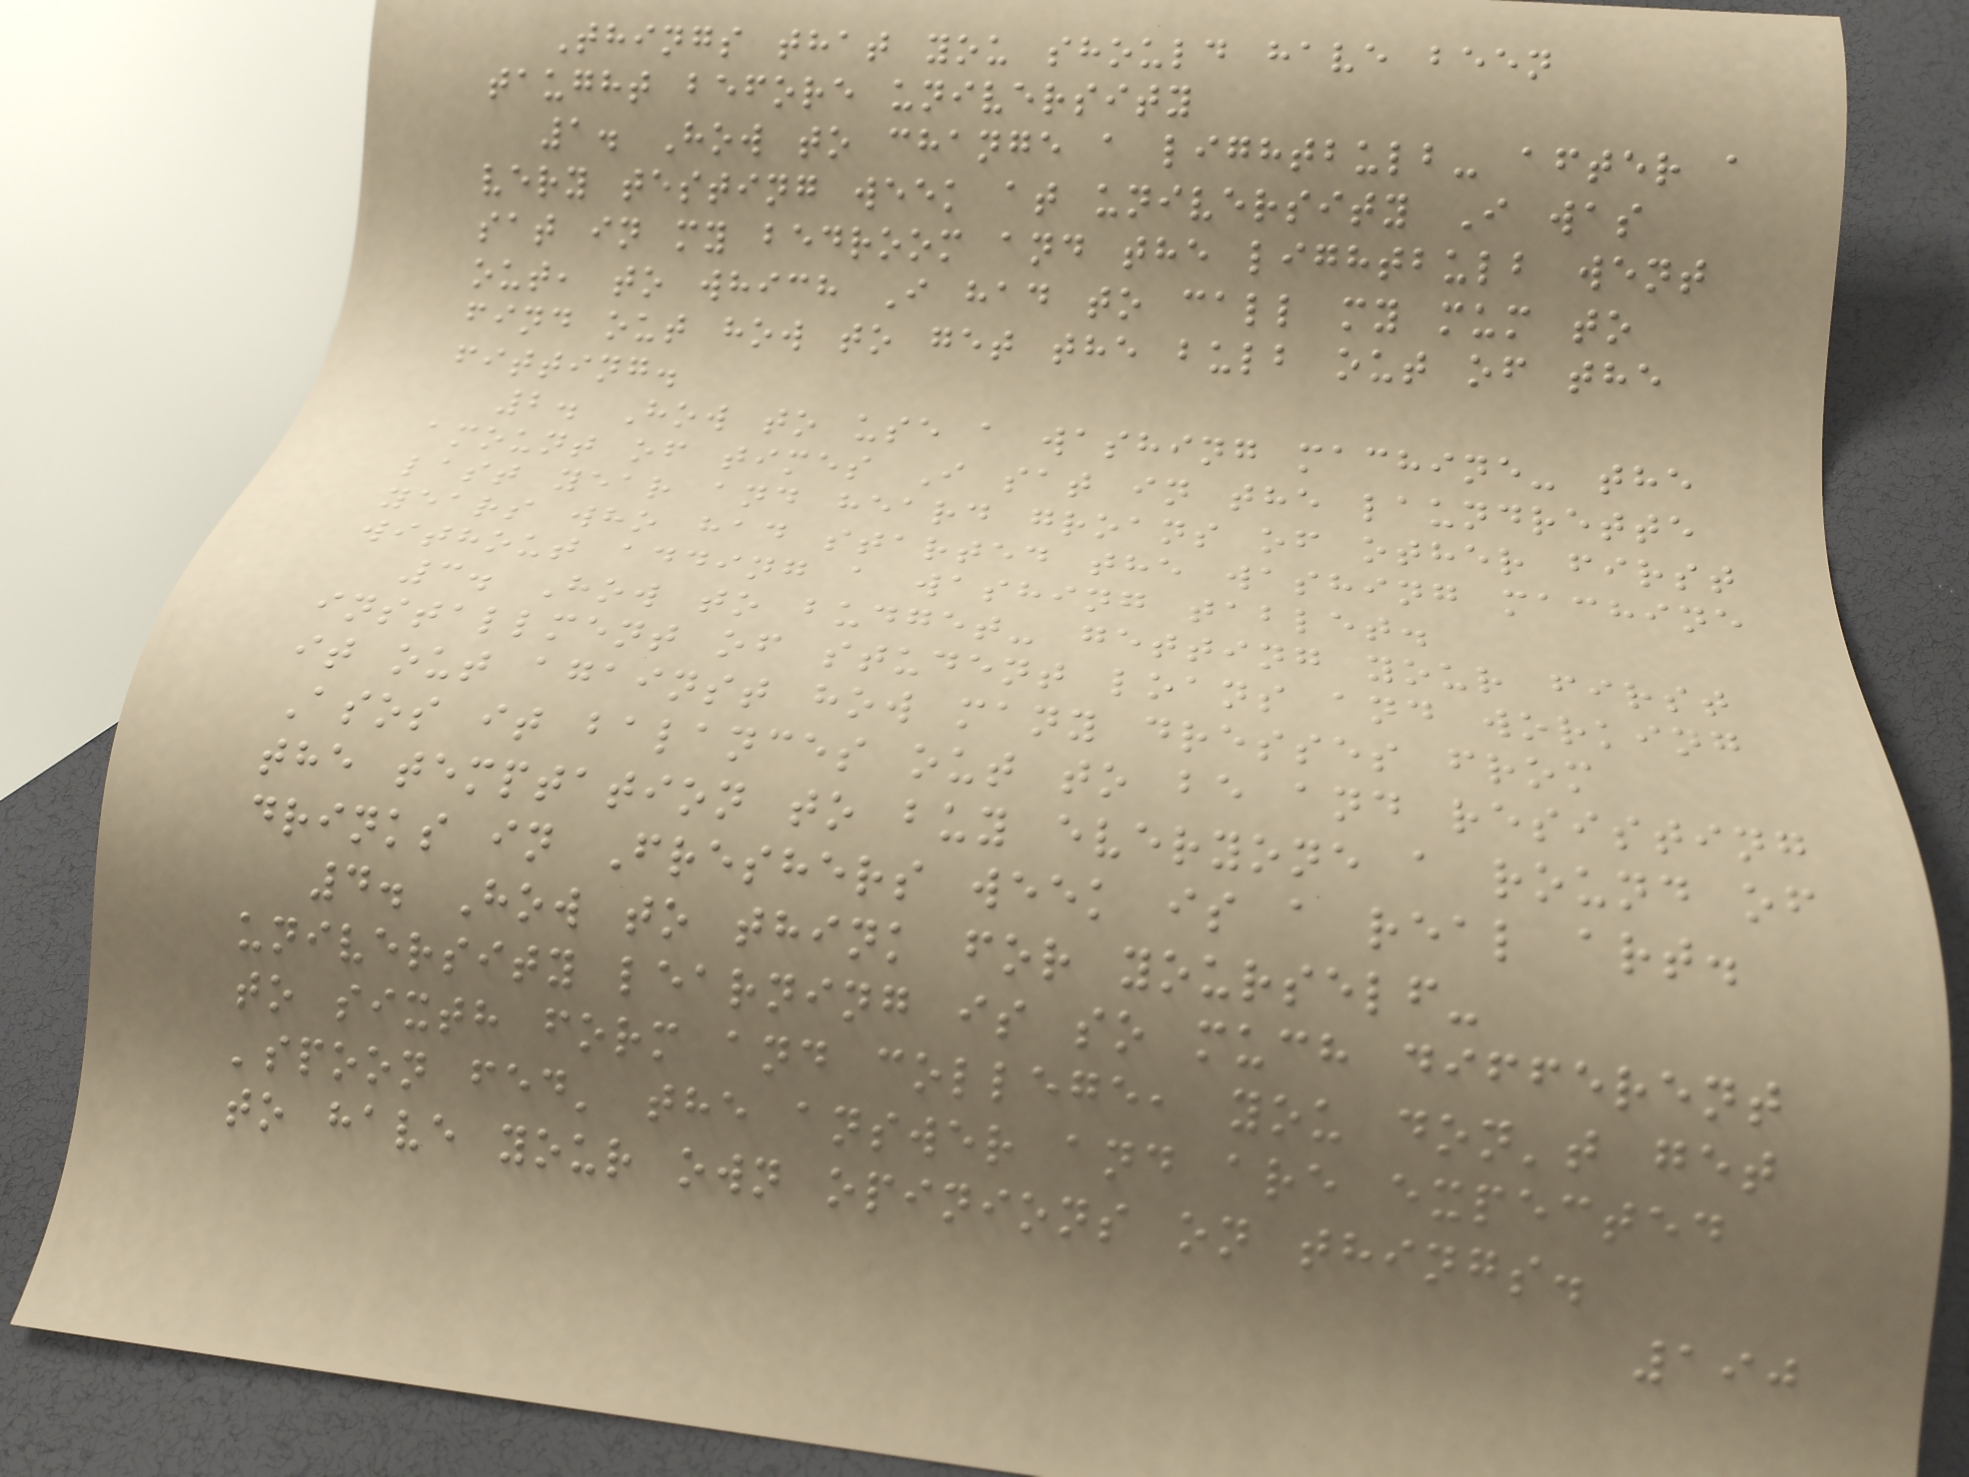Things that you should have been
taught before university
1. How to change a lightbulb- after a
very testing week at university I was
sat in my bedroom and the lightbulb went
out, to which I had to call my mum to
find out how to get the bulb out of the
fitting.
2. How to use a washing machine- the
amount of times I sat in the laundrette
last year and heard groans of other first
years who had started the washing machine
without adding a washing tablet.
3. How to budget- getting your first
installment of student loans and working
it out against how many dresses from
Asos it balances out to be and resisting
the temptation to buy everyone a round of
drinks in Freshers week is a real art.
4. How to think for yourself-
university learning is so much different
to sixth form and college, you don't get
'spoon fed' the answer and are expected
to have your own opinions on things.
190
